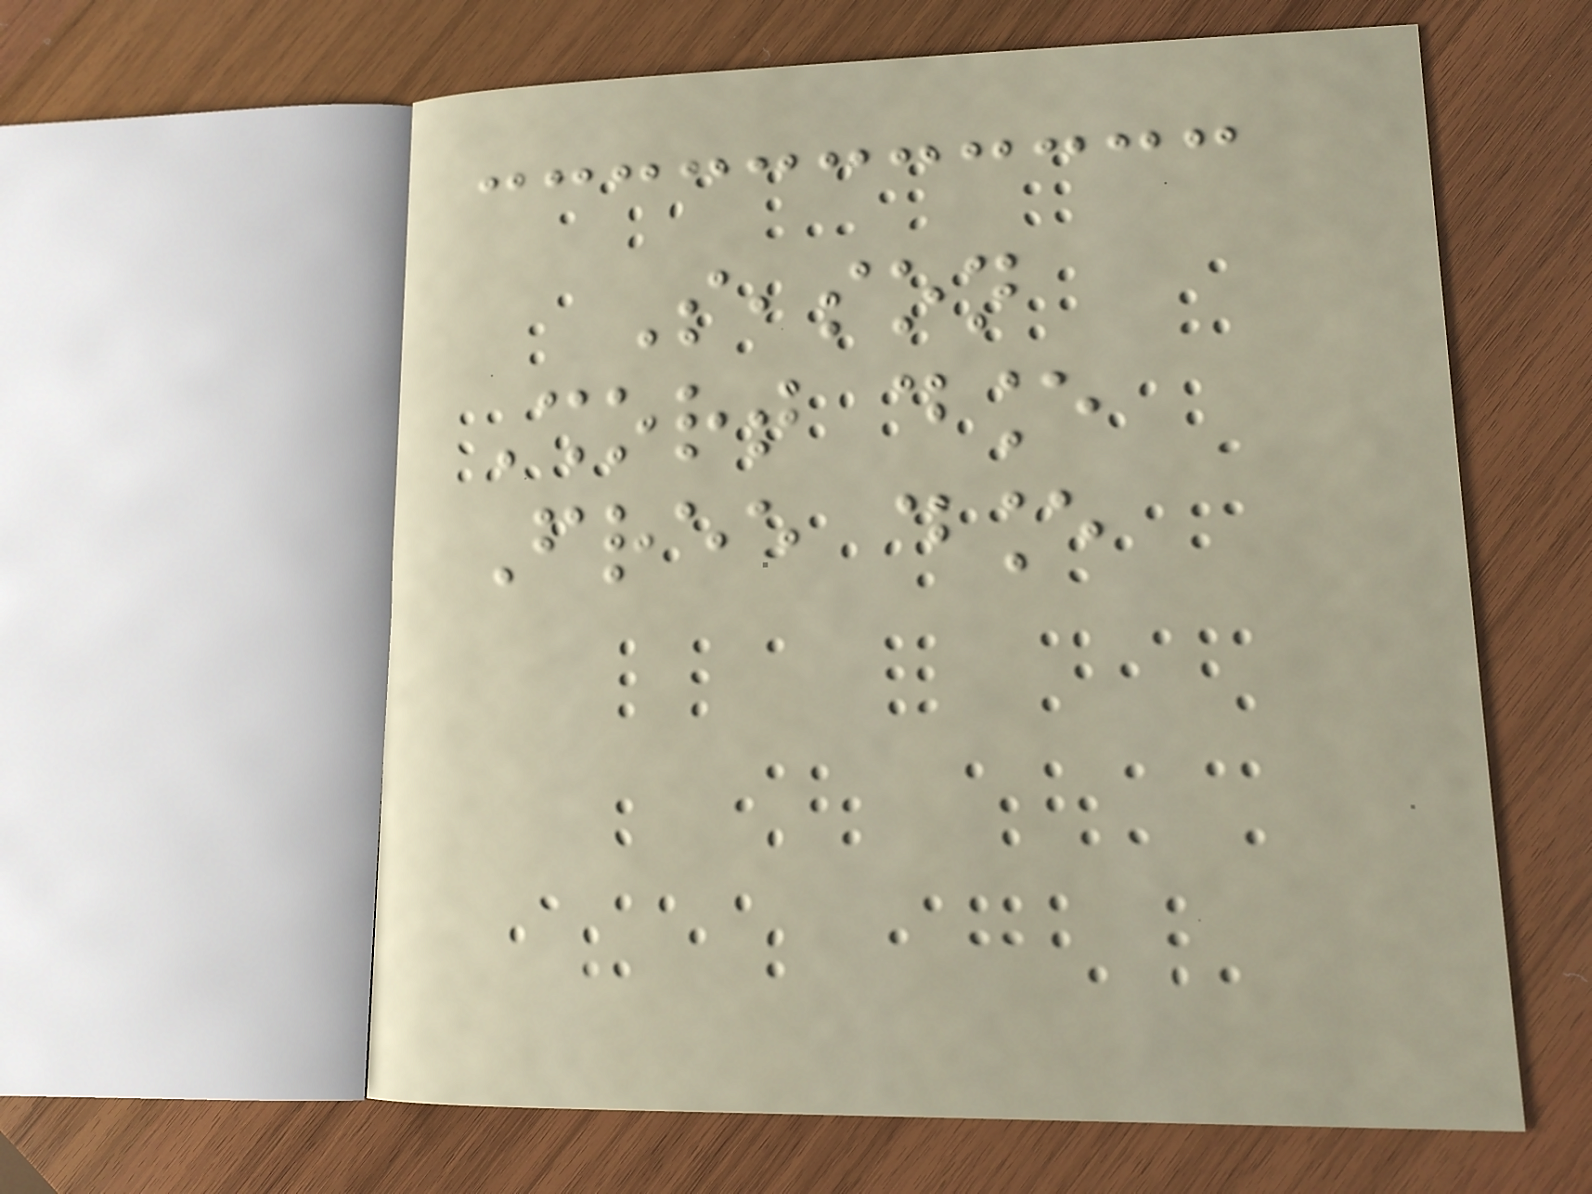Season
Short dance
Free dance
